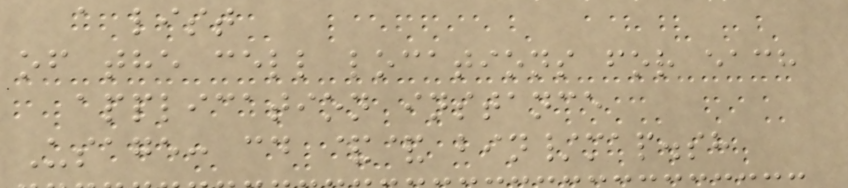a list
of the cell locations for each
application instance
Usage: cd && bin/map.sh
